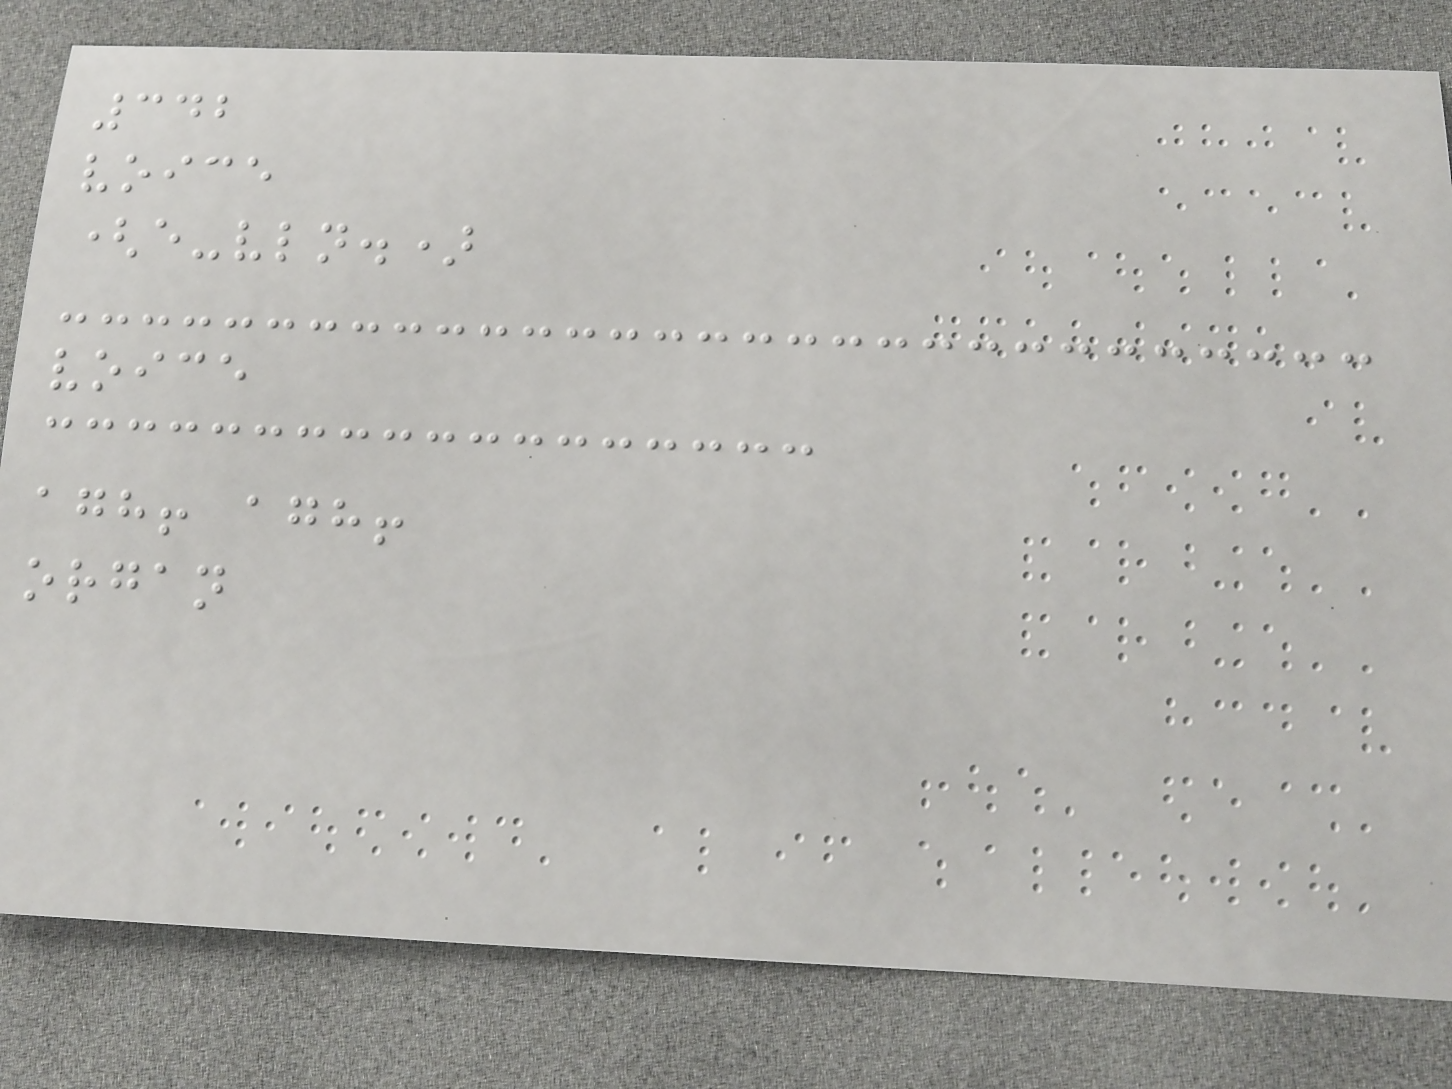342
voice
(e-vln.)
voice
agh! agh!
organ
